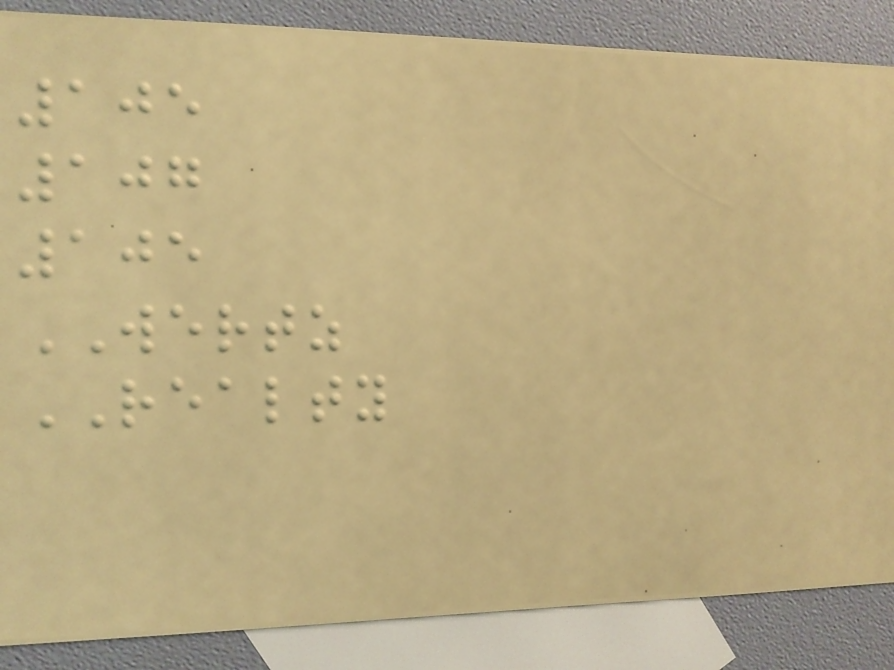105
107
105
WERTZ
REALTY
